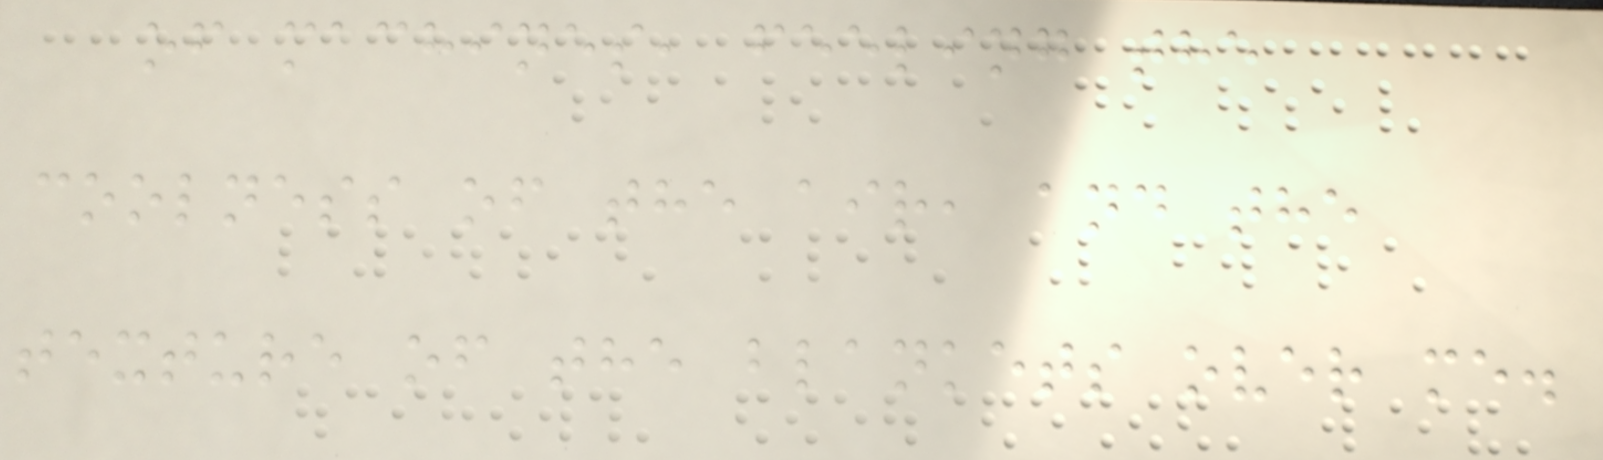of machines, feeling the
coolness of the air, and the
texture of the blankets over me.
